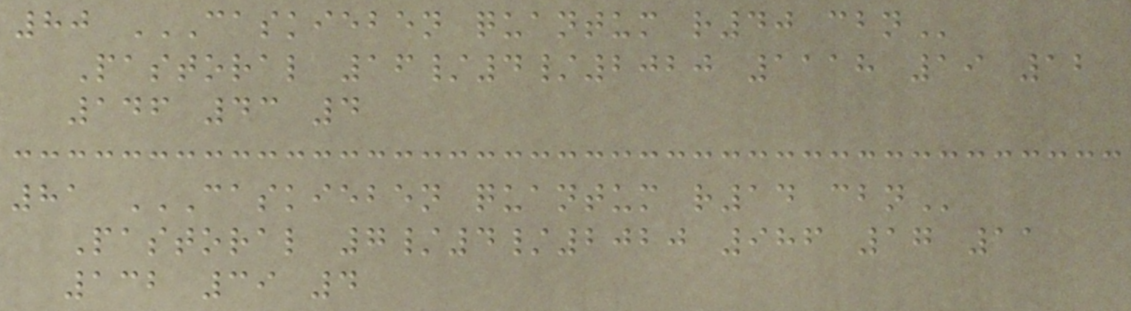80 CASKIEBEN QUANTUM R40 CBN
Pastoral 16/4/2020 1118 19 12
146 43 4
81 CASKIEBEN QUANTUM R14 CBN
Pastoral 7/4/2020 986 17 11
132 39 4
